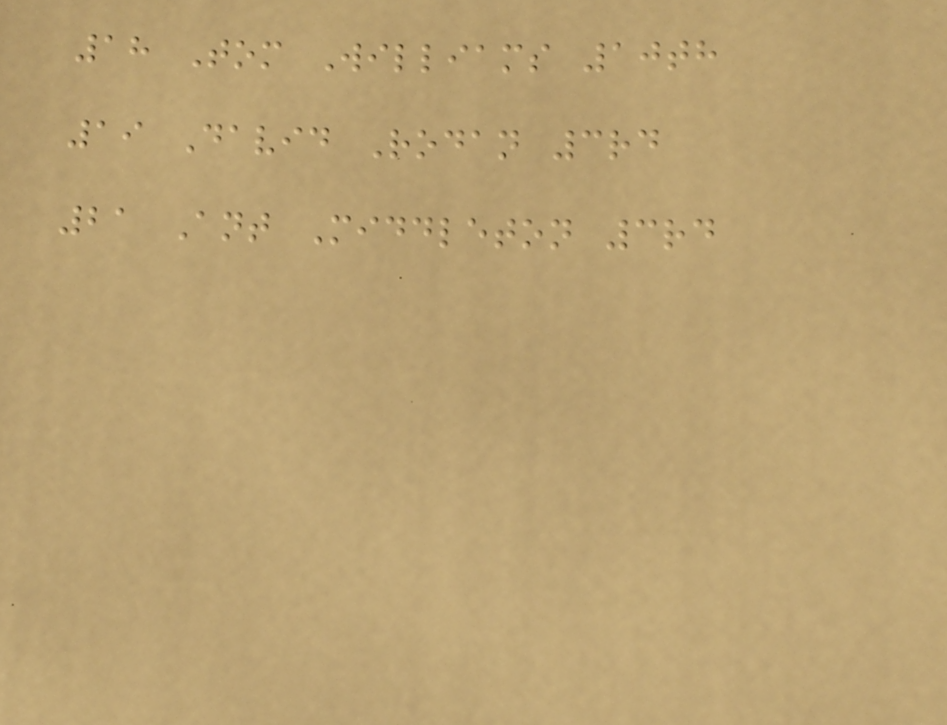18 Tom Williams 10th
19 David Rodan 3rd
21 Ant Middleton 3rd
